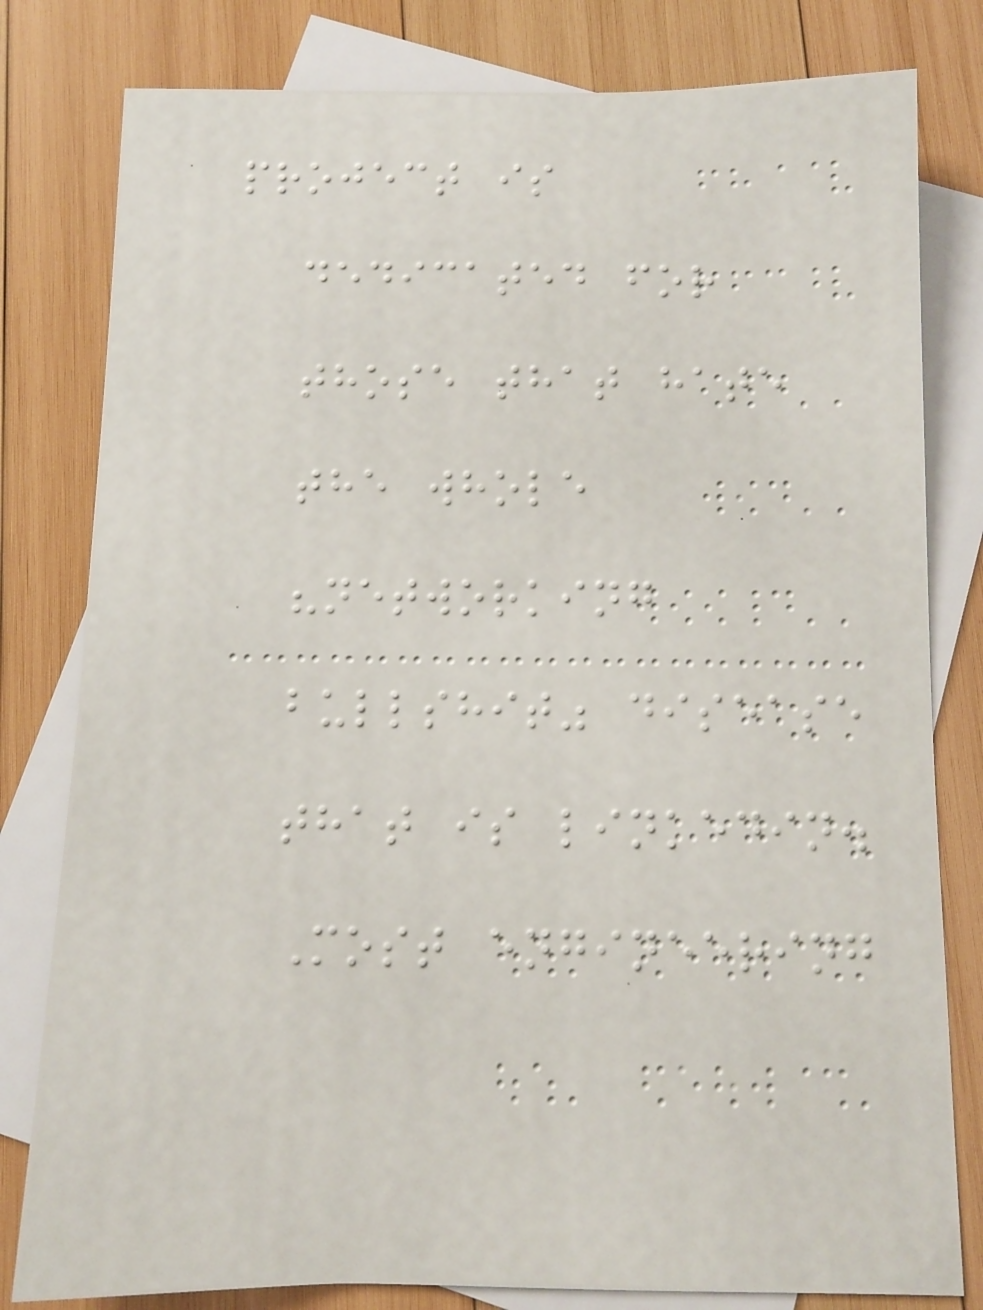project is
dedicated for
those that hate
the whole
"networking
bullshit" disease
that is linkedin.
Most engineering
